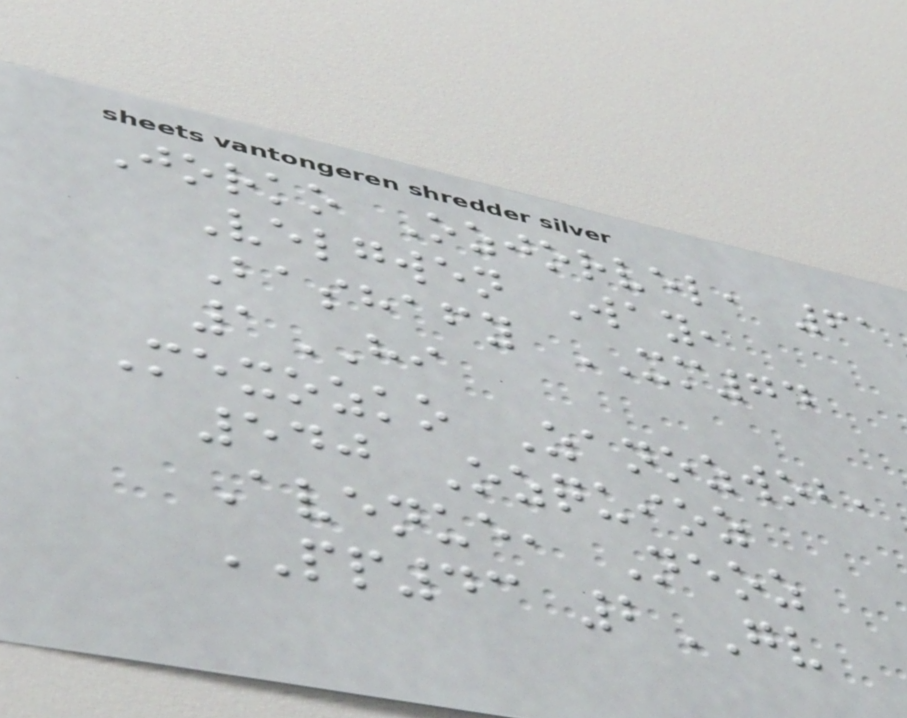Jorko Ozjorvel, 61
Velgwen Way,
Bashafy XM74
1HI
Mexozko Zanozwob,
540 Ozquioz
Avenue, Neoz
PP43 2GV
